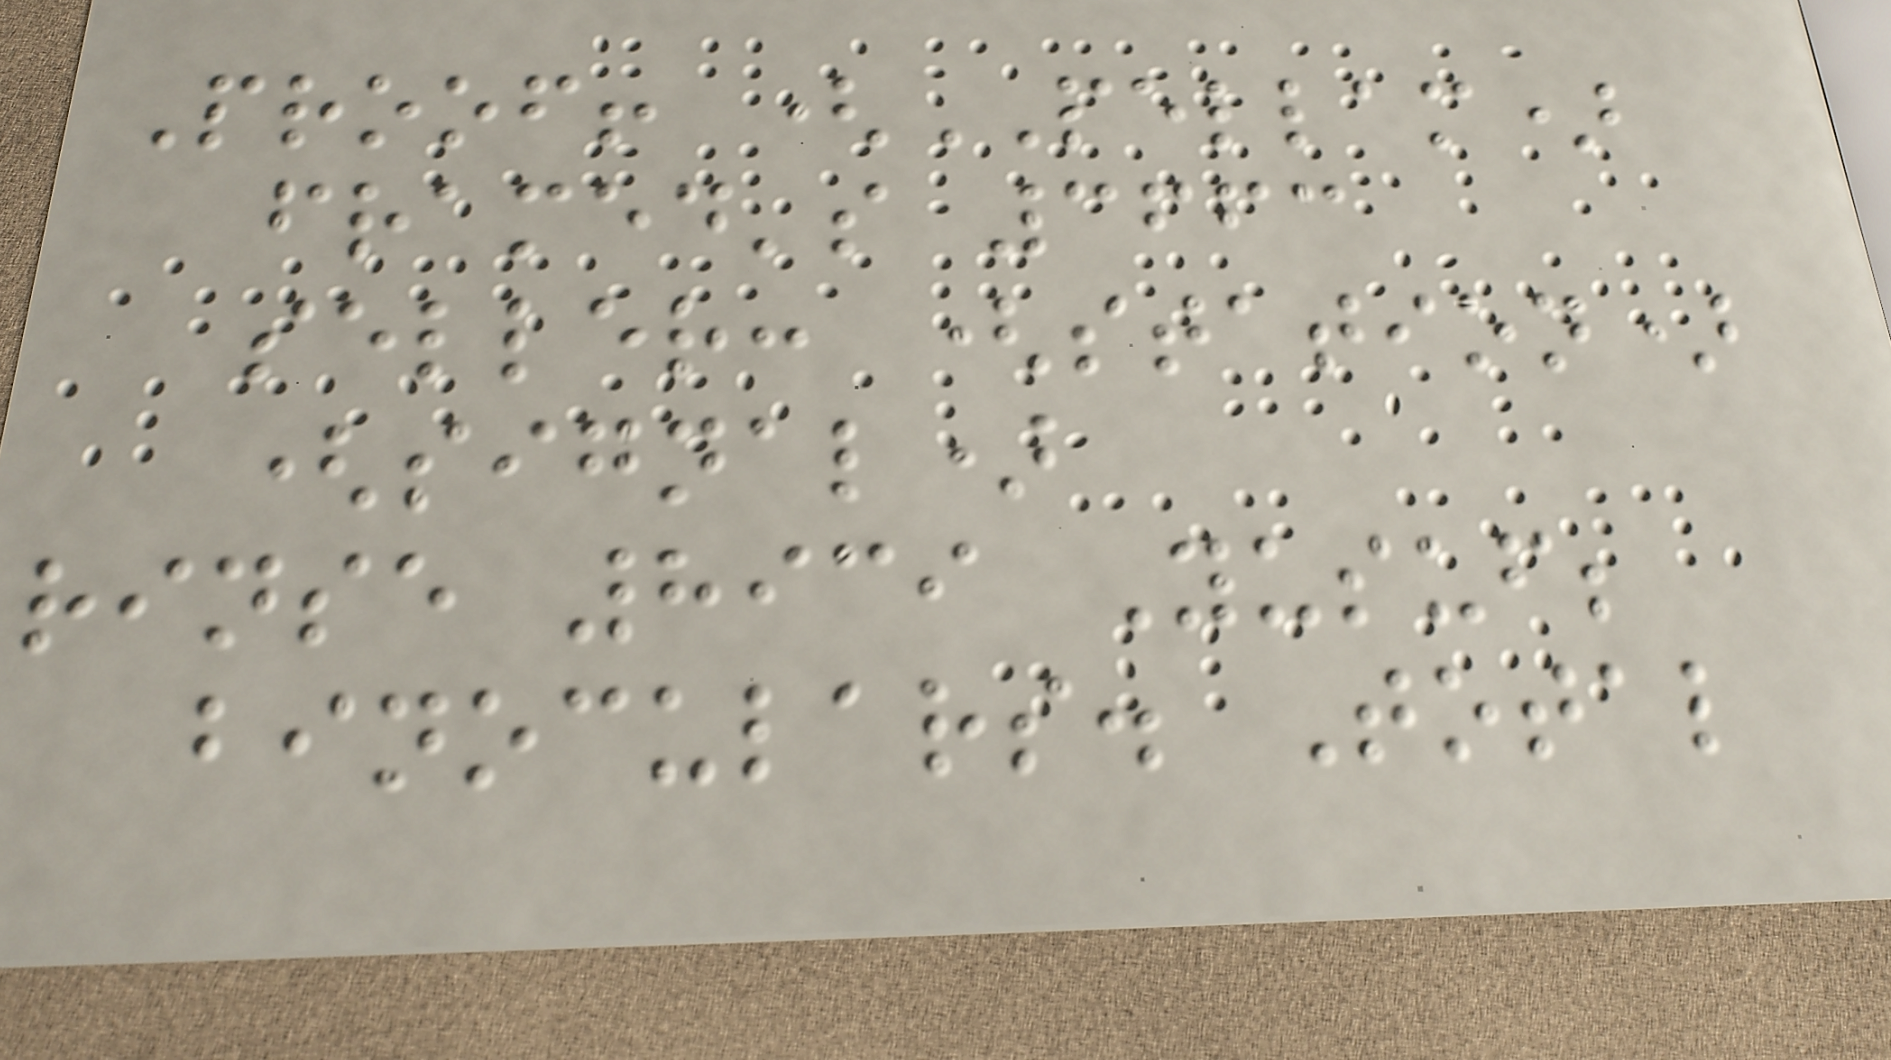Proof! (PELLAM)
framed's 3663
seller: (station)
(signal)
rinse 8939 Yusuf;
binoculars. Total
